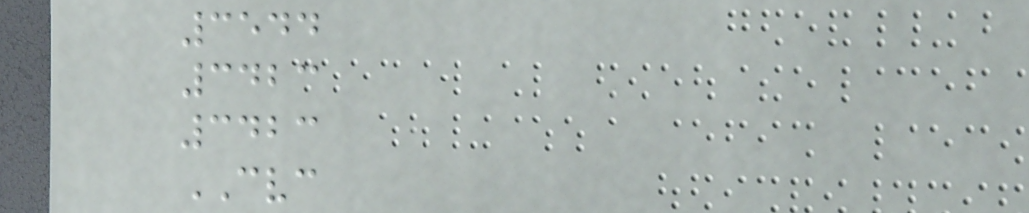3544
3423
3423
CVC
